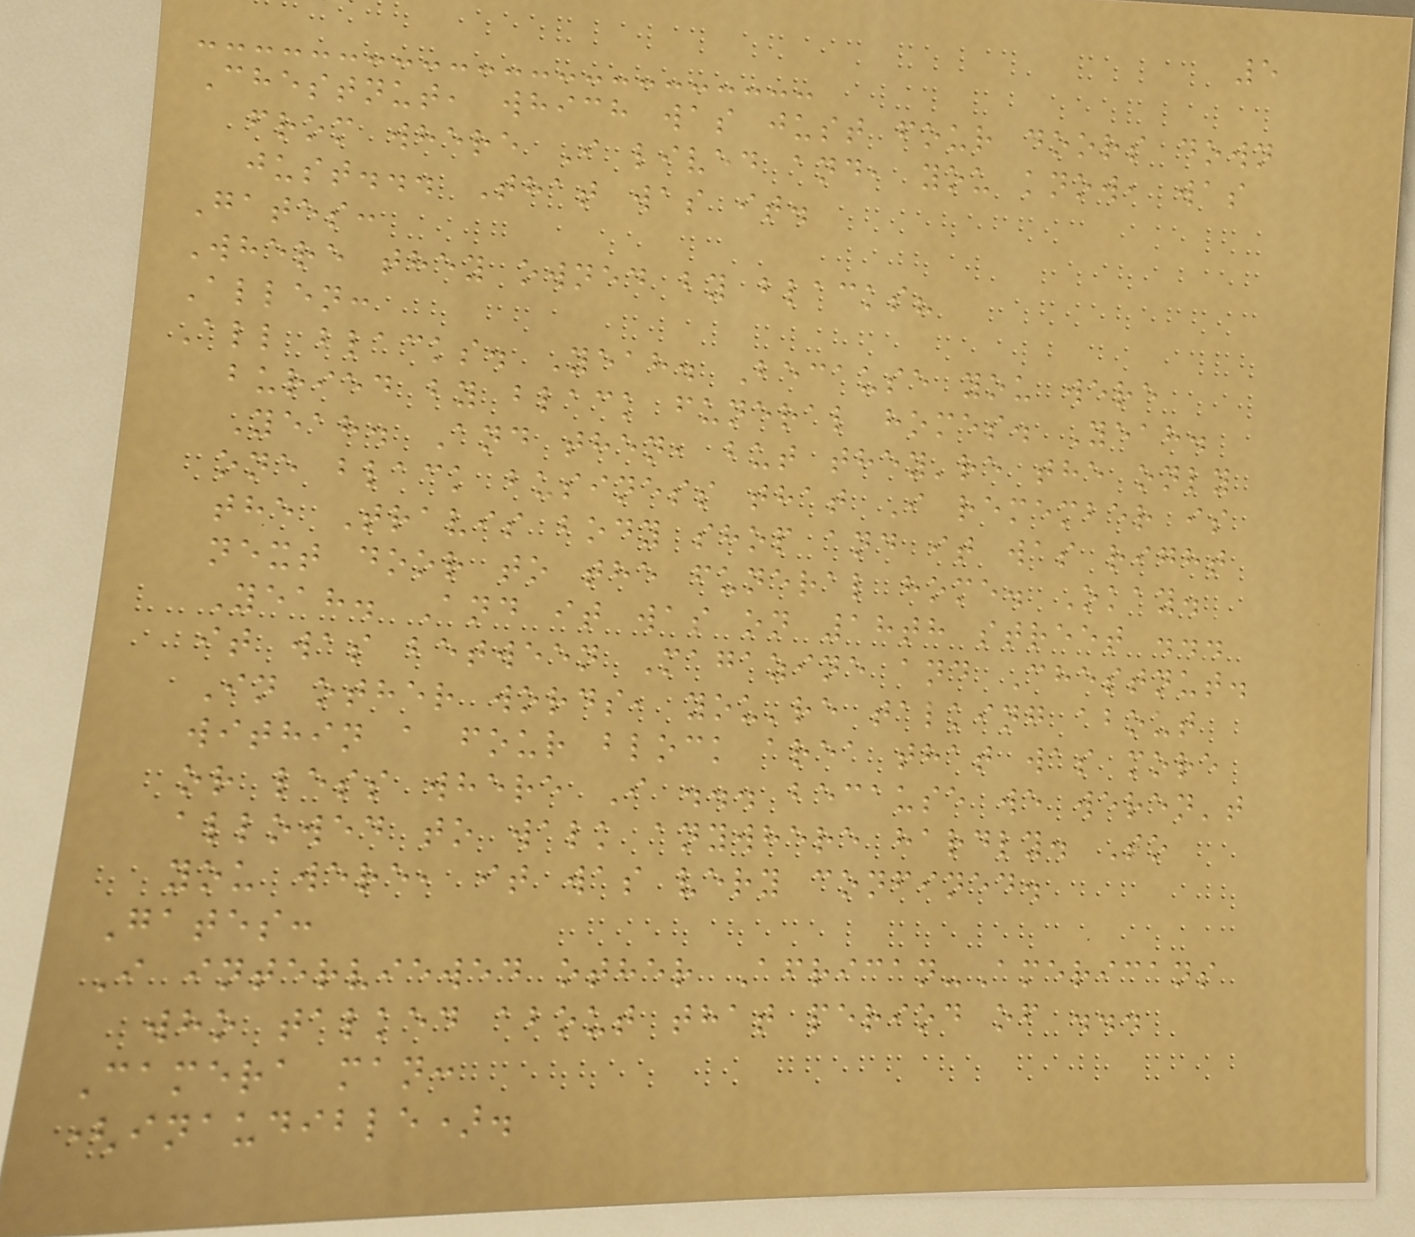5
Chestnut, which was just four doors down
from where I lived and, you know, was
just... That was it.
Gates:
Where they owned by blacks?
Allen:
All blacks. Yeah. Because you were
buried by black funeral homes. Yeah.
Yeah. And then, but they're the only
one black business that I remember is
the Travis body shop and it was right
next door to the funeral home. Okay.
Yeah. And it was on 18th street ...
it was between Magazine and Chestnut.
In other words, you're talking about
within a four block area that was more
or less where I ... because we weren't
allowed to walk anywhere hardly. So
you were, it was very confined.
Gates:
I interviewed other African-Americans
who talked about that period of ...
Camera man:
(inaudible).
